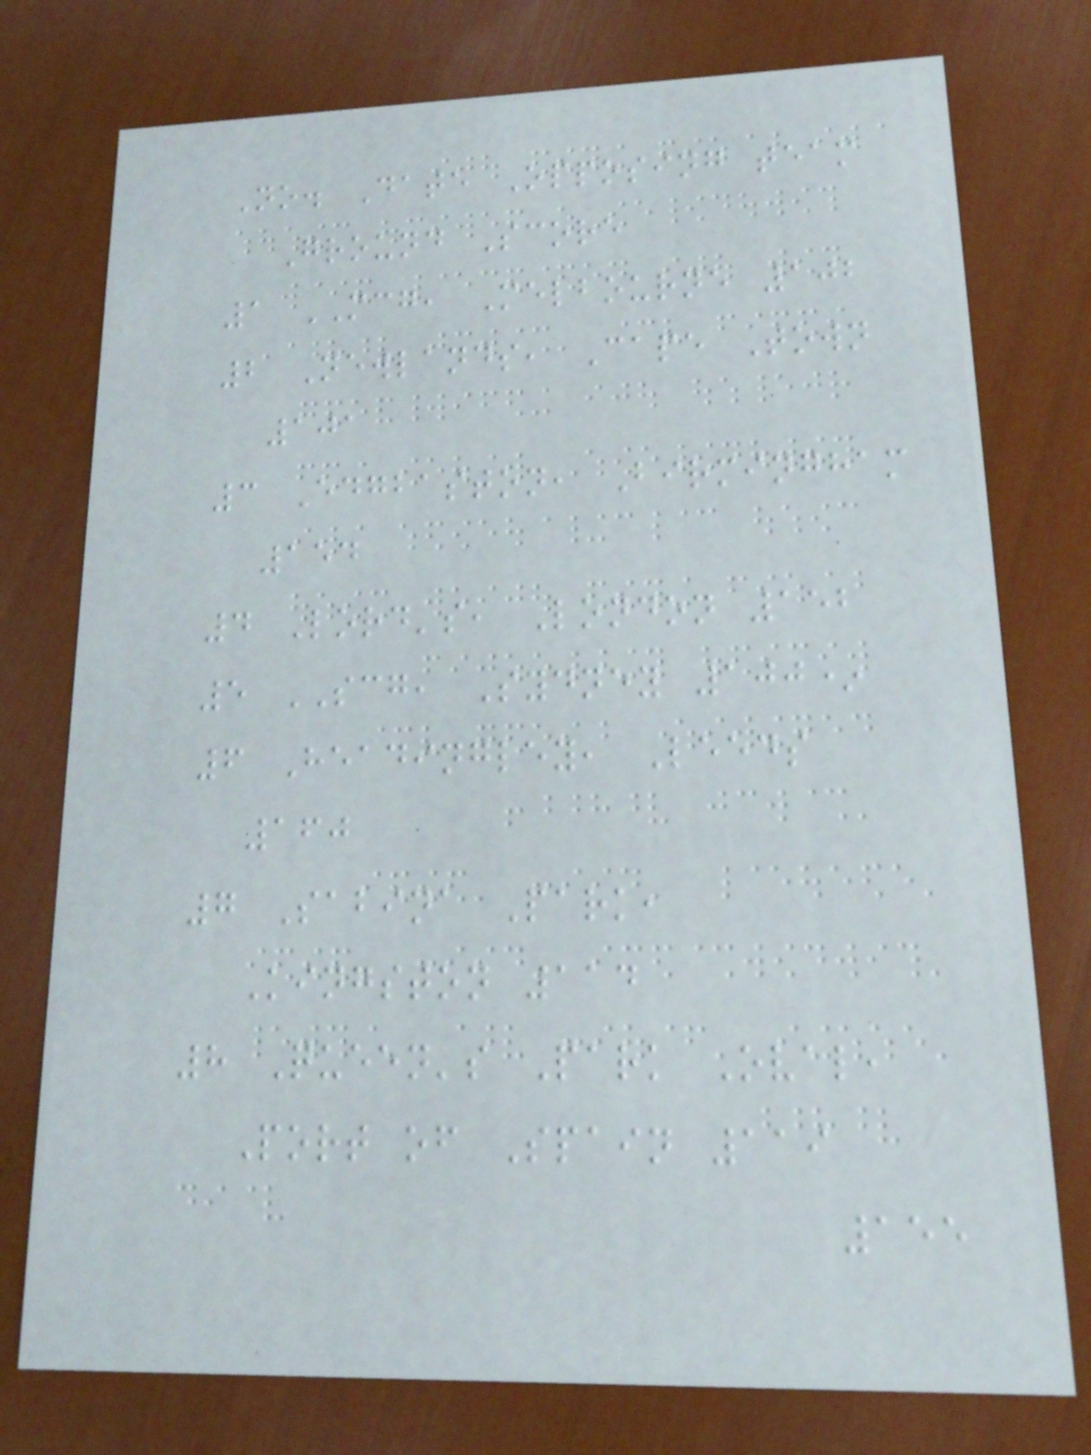No. Date Opposing team
Ground Score
1 MCG, Melbourne 102
2 Newlands, Cape Town
101
3 Edgbaston, Birmingham
154
4 Lord's, London 152
5 SCG, Sydney 100*
6 Headingley, Leeds
160
7 Sabina Park,
Kingston 114
8 Queen's Park Oval,
Port of Spain 119
155
